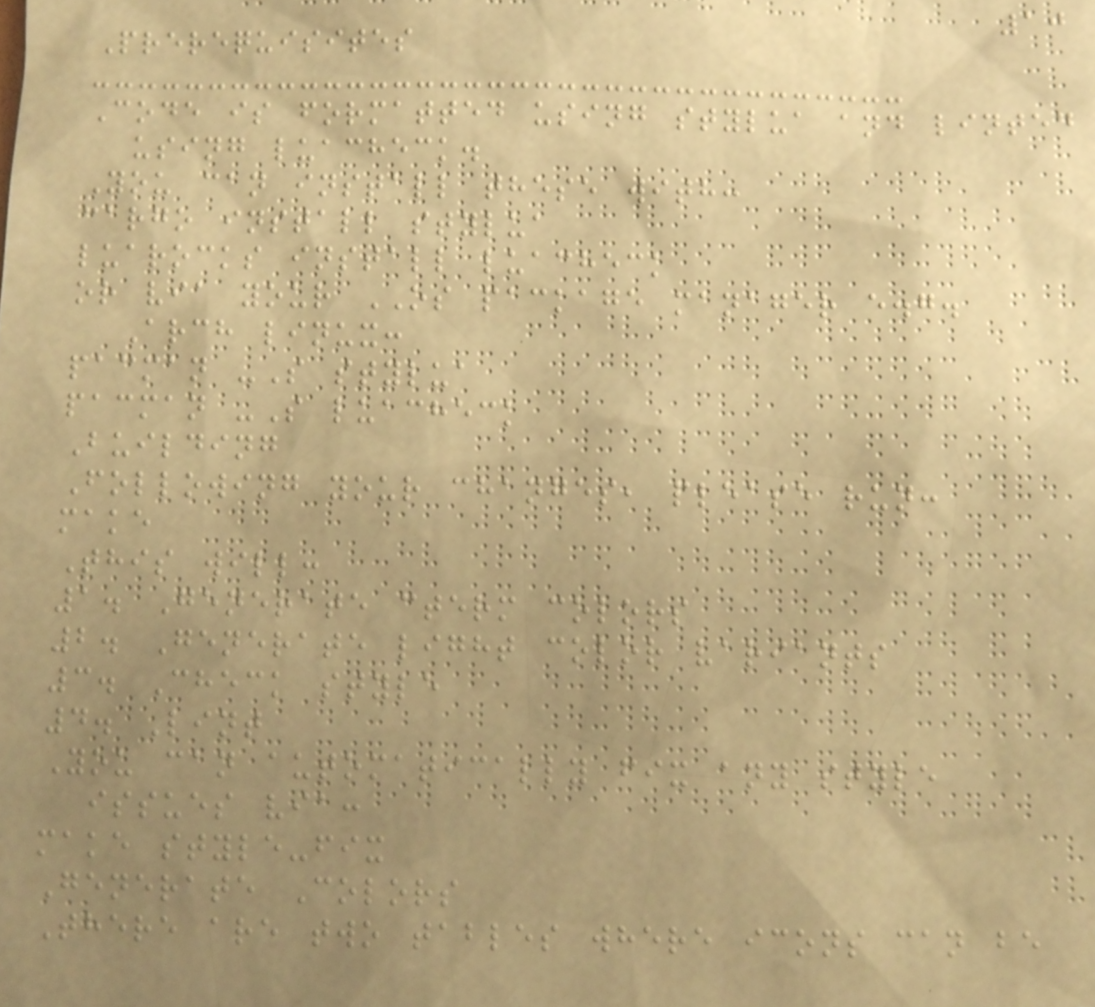10
Prerequisites
Code is formatted using stylua and linted
using luacheck.
You can install these with:
cargo install stylua
luarocks install luacheck
or via your OS package manager e.g.
Arch linux:
pacman -S stylua
pacman -S luacheck
Building
Following your changes, please run:
make
This will:
1. Generate cterm colors
2. Generate light color variants
3. Check style
4. Lint
You can automatically fix any style
issues via:
make style-fix
Generate Colors
There are two tables where icons can be
